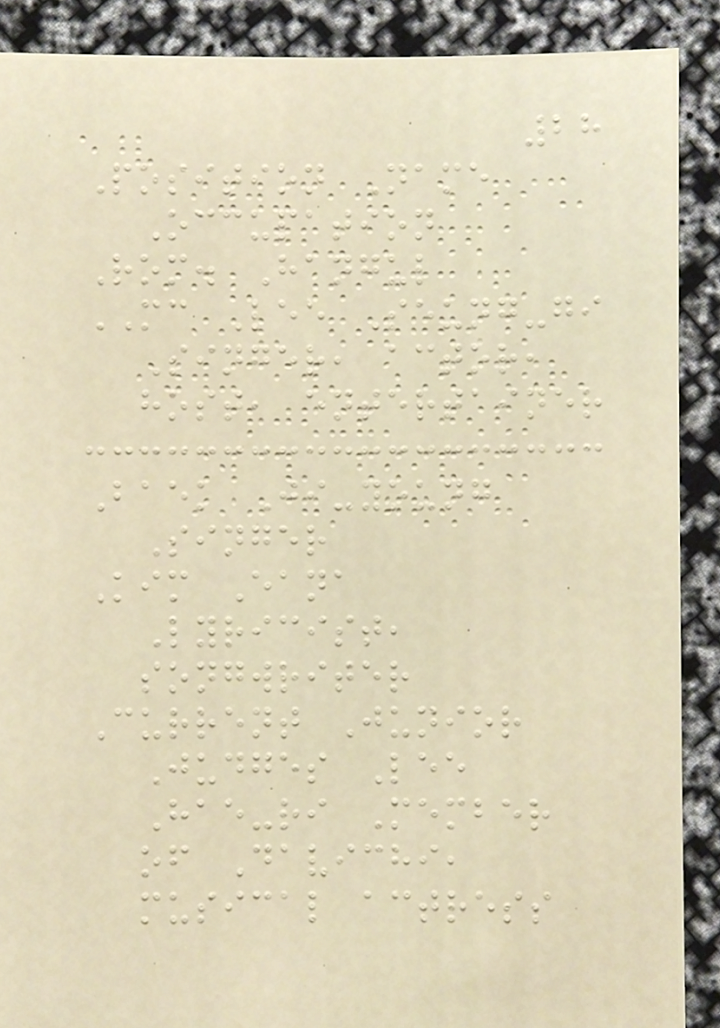28
Position Name
Occupation
Rom. Hangul
MC Lee Seung-gi
Singer, actor,
host, entertainer
Baek Ji-young
Singer
Kim Eana
Lyricist,
songwriter
Current Junior
Judges Lee
Hae-ri Member
of Davichi,
musical actress
